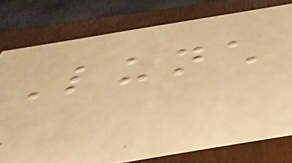Lunch
